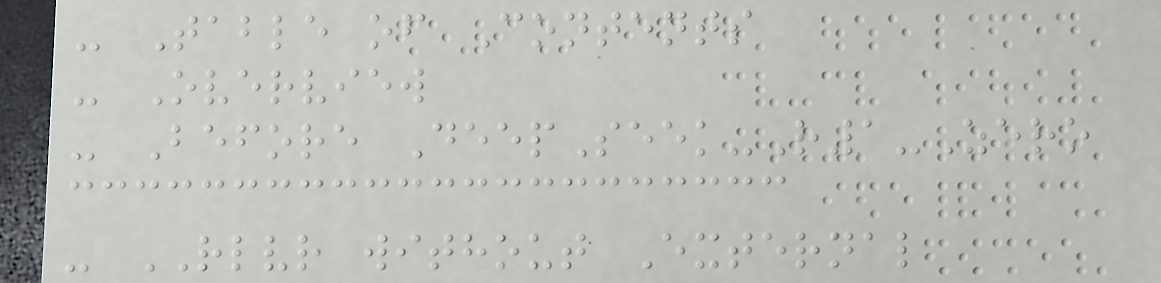- Table of Contents
- Overview
- Before DeepSeek-R1-Zero
- RLVR without External
